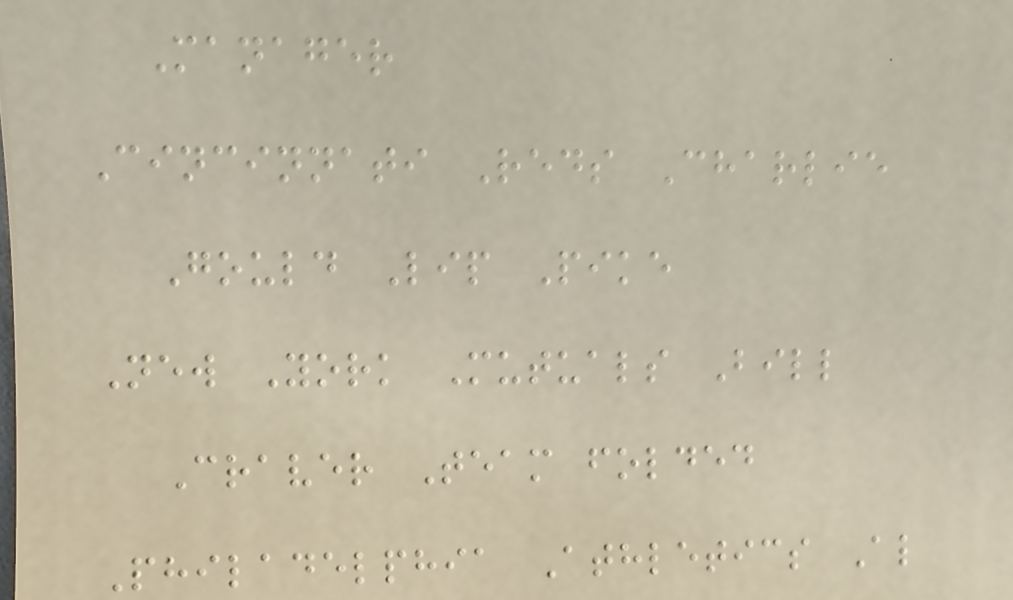Manager
Cincinnati Reds Charlie
Gould Lip Pike
New York Mutuals Bill
Craver Team folded
Philadelphia Athletics Al
